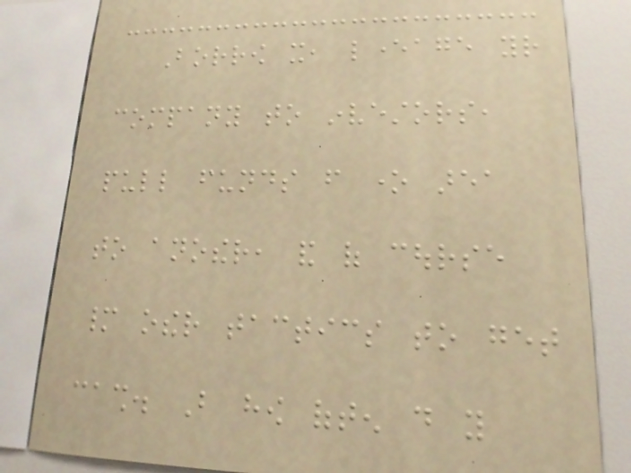Borrow it, leverage your
company to investors,
pull funds from one area
to another, and of course
many other tactics to get
cash. But how often do you
